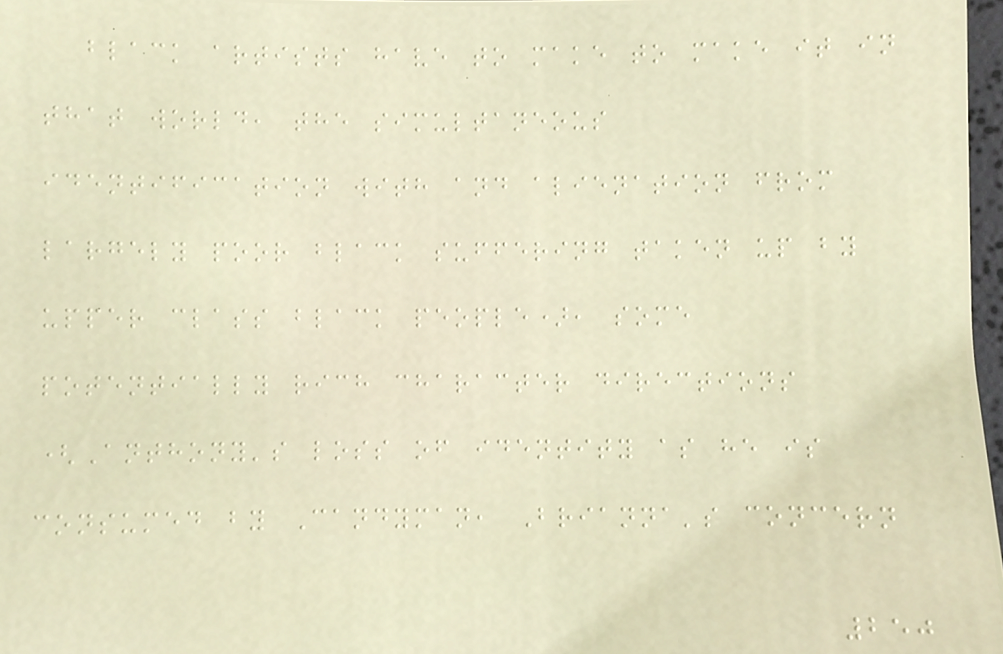black artists have to make to make it in
that world, the simultaneous
identification with and alienation from
largely poor black suffering taken up by
upper class black people), some
potentially rich character directions
(Anthony's loss of identity as he is
consumed by Candyman, Brianna's concern
250
